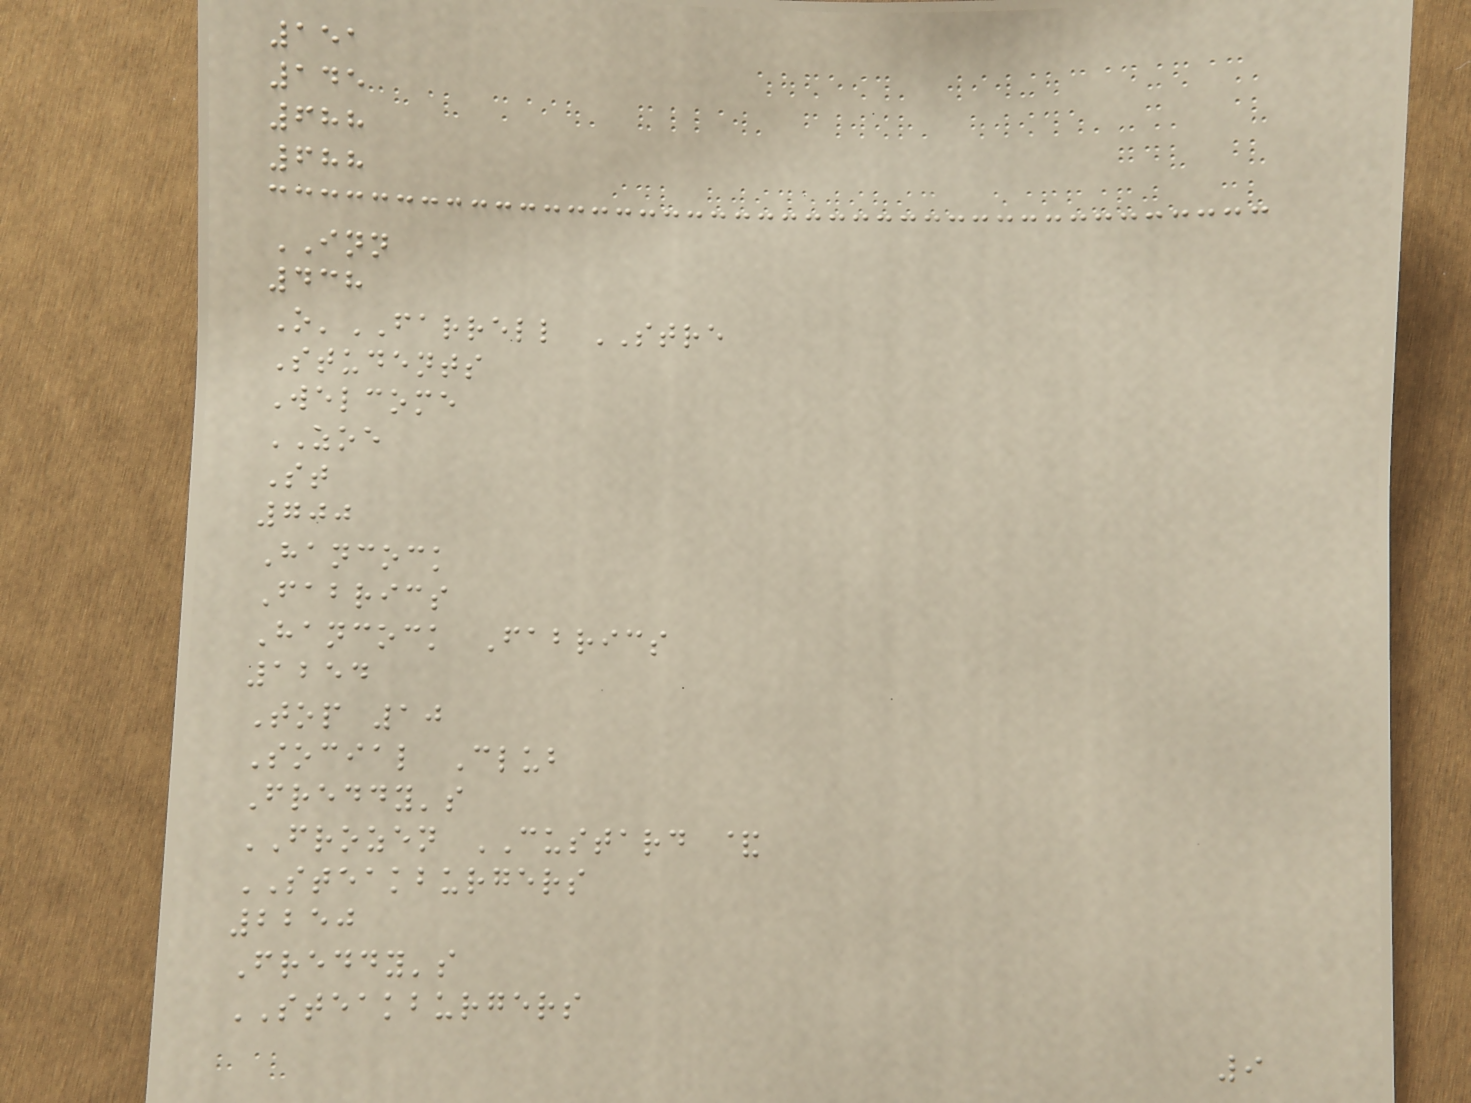151
145
688
688
INN
438
O'FARRELL STRE
Students
Welcome
ZOE
St
700
Hancock
Fabrics
Hancock Fabrics
1254
Top 10
Social Club
Freddy's
FROZEN CUSTARD &
STEAKBURGERS
2250
Freddy's
STEAKBURGERS
9
